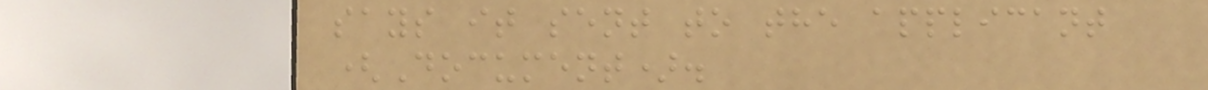says it sent to the applicant
(Document).
